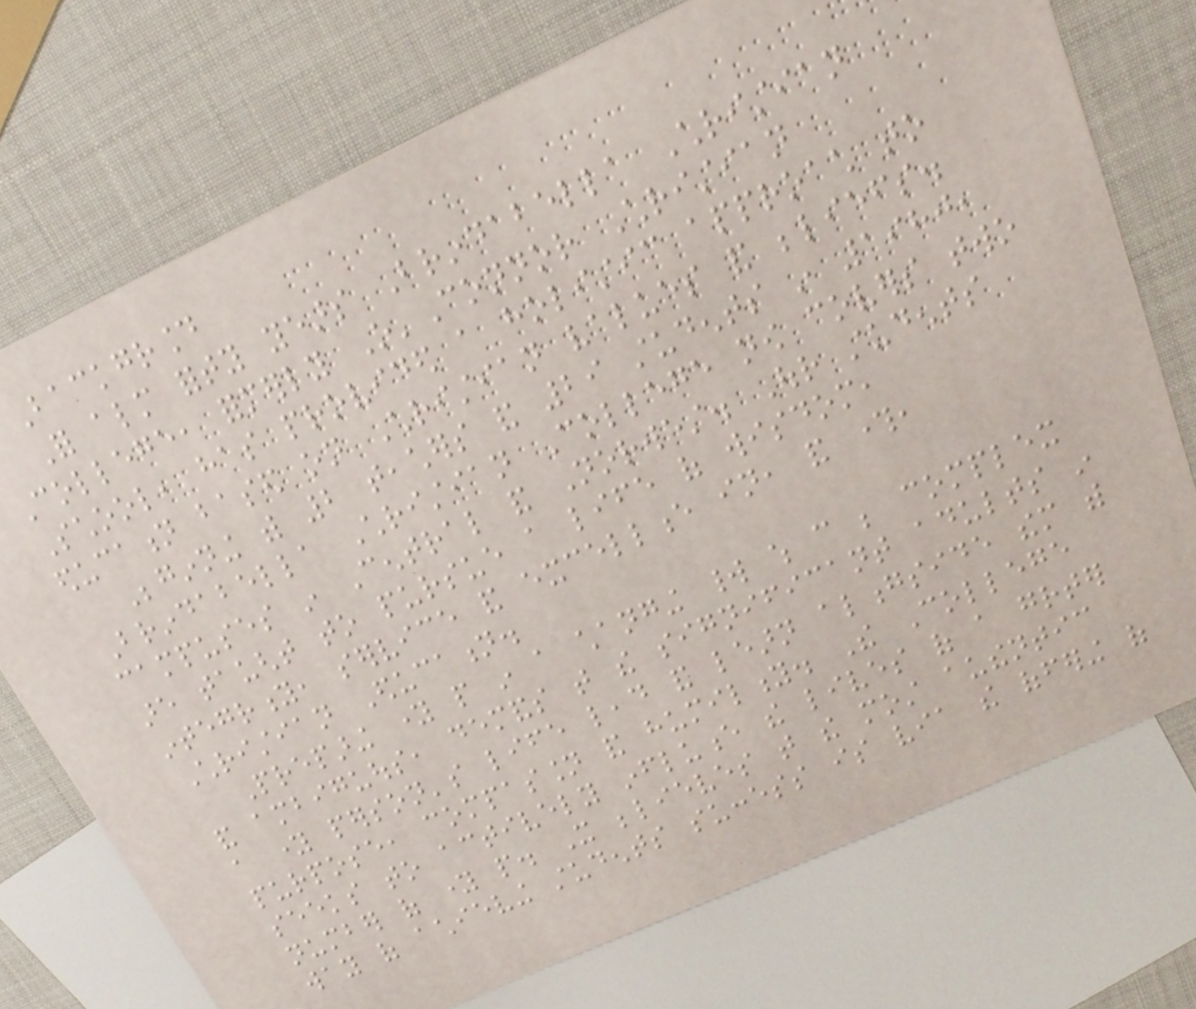Background
For almost forty years Brindabella Christian
College, formerly O'Connor Christian
School, has provided a holistic approach to
education based on Christian values and beliefs.
Beginning with 2 teachers and 29 students in 1980,
Brindabella Christian College now covers two
campuses in Central and Norwest. Our students
are taught to pursue a life of wisdom,
integrity, service and excellence in, and through,
Christian Education.
Preparing young people in a changing world which can be complex
and ambiguous, demands that the significant adults in
a young person's life lead and learn alongside them with
purpose, compassion and humility. The College
seeks to actively influence the lives of a greater
number of young people. It believes that the most authentic
way of achieving students success is via the offering of
